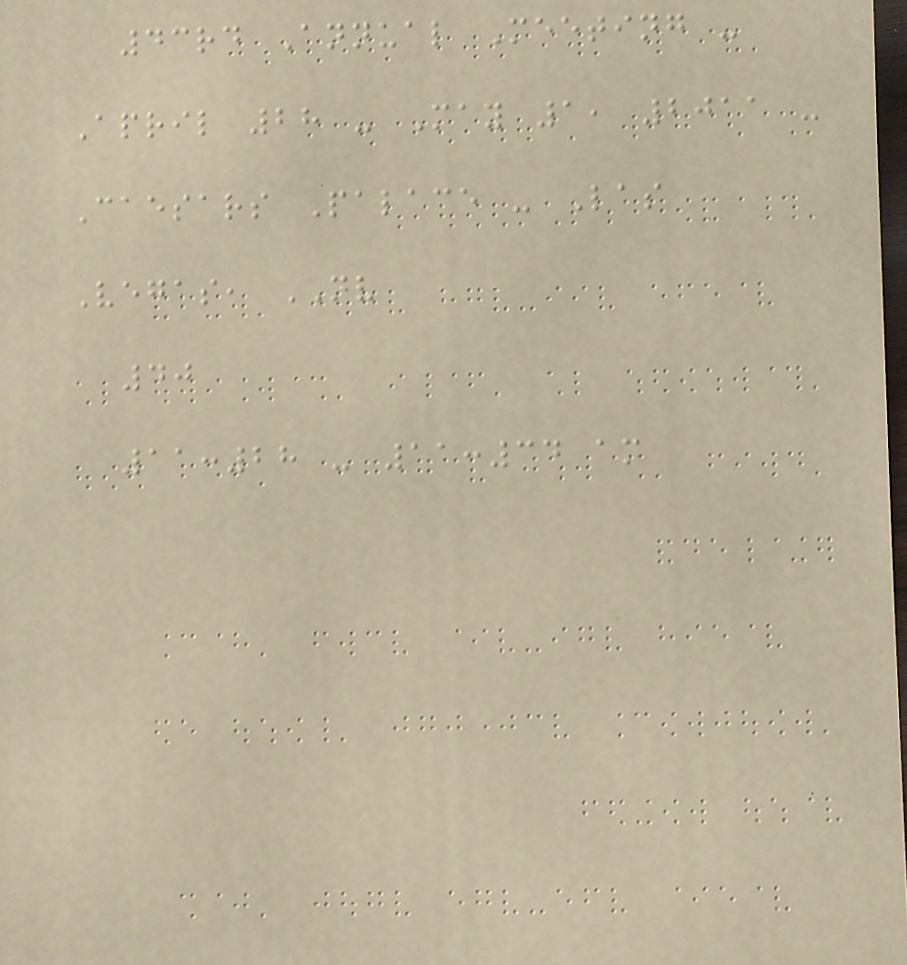43rd Annual Meeting -
April 28 - May 1, 2011 -
Caesars Palace - Las
Vegas, NV
40
11:28 - 11:34 am
